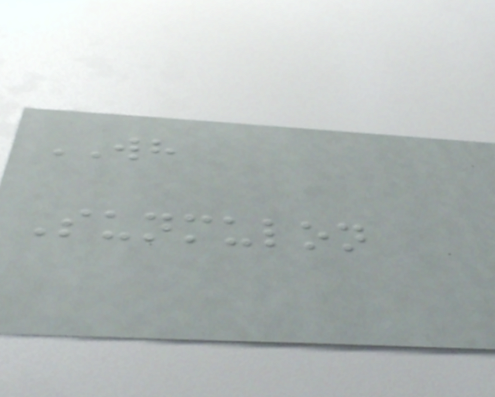WH
Sunmulon
